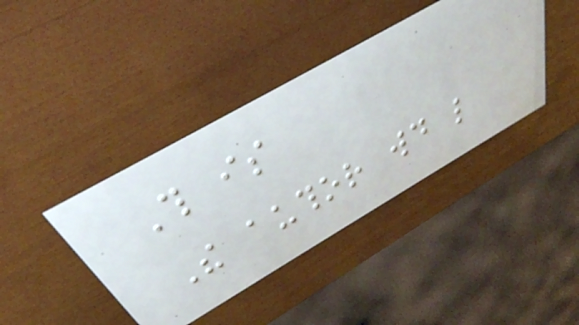This is
The author would like
